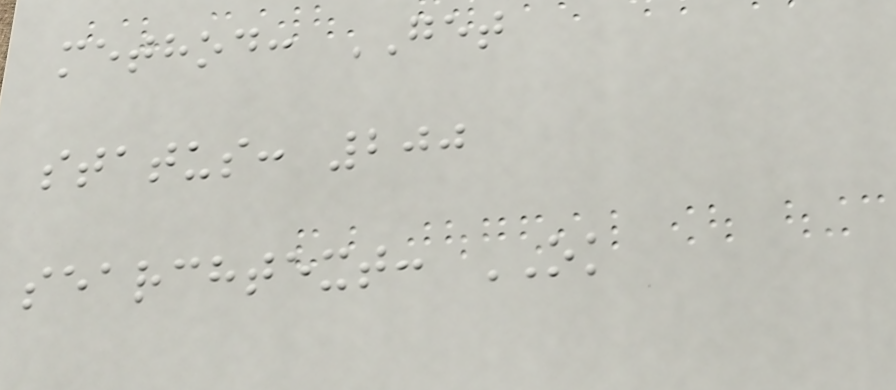method: GET
status: 200
searchtext: OK
